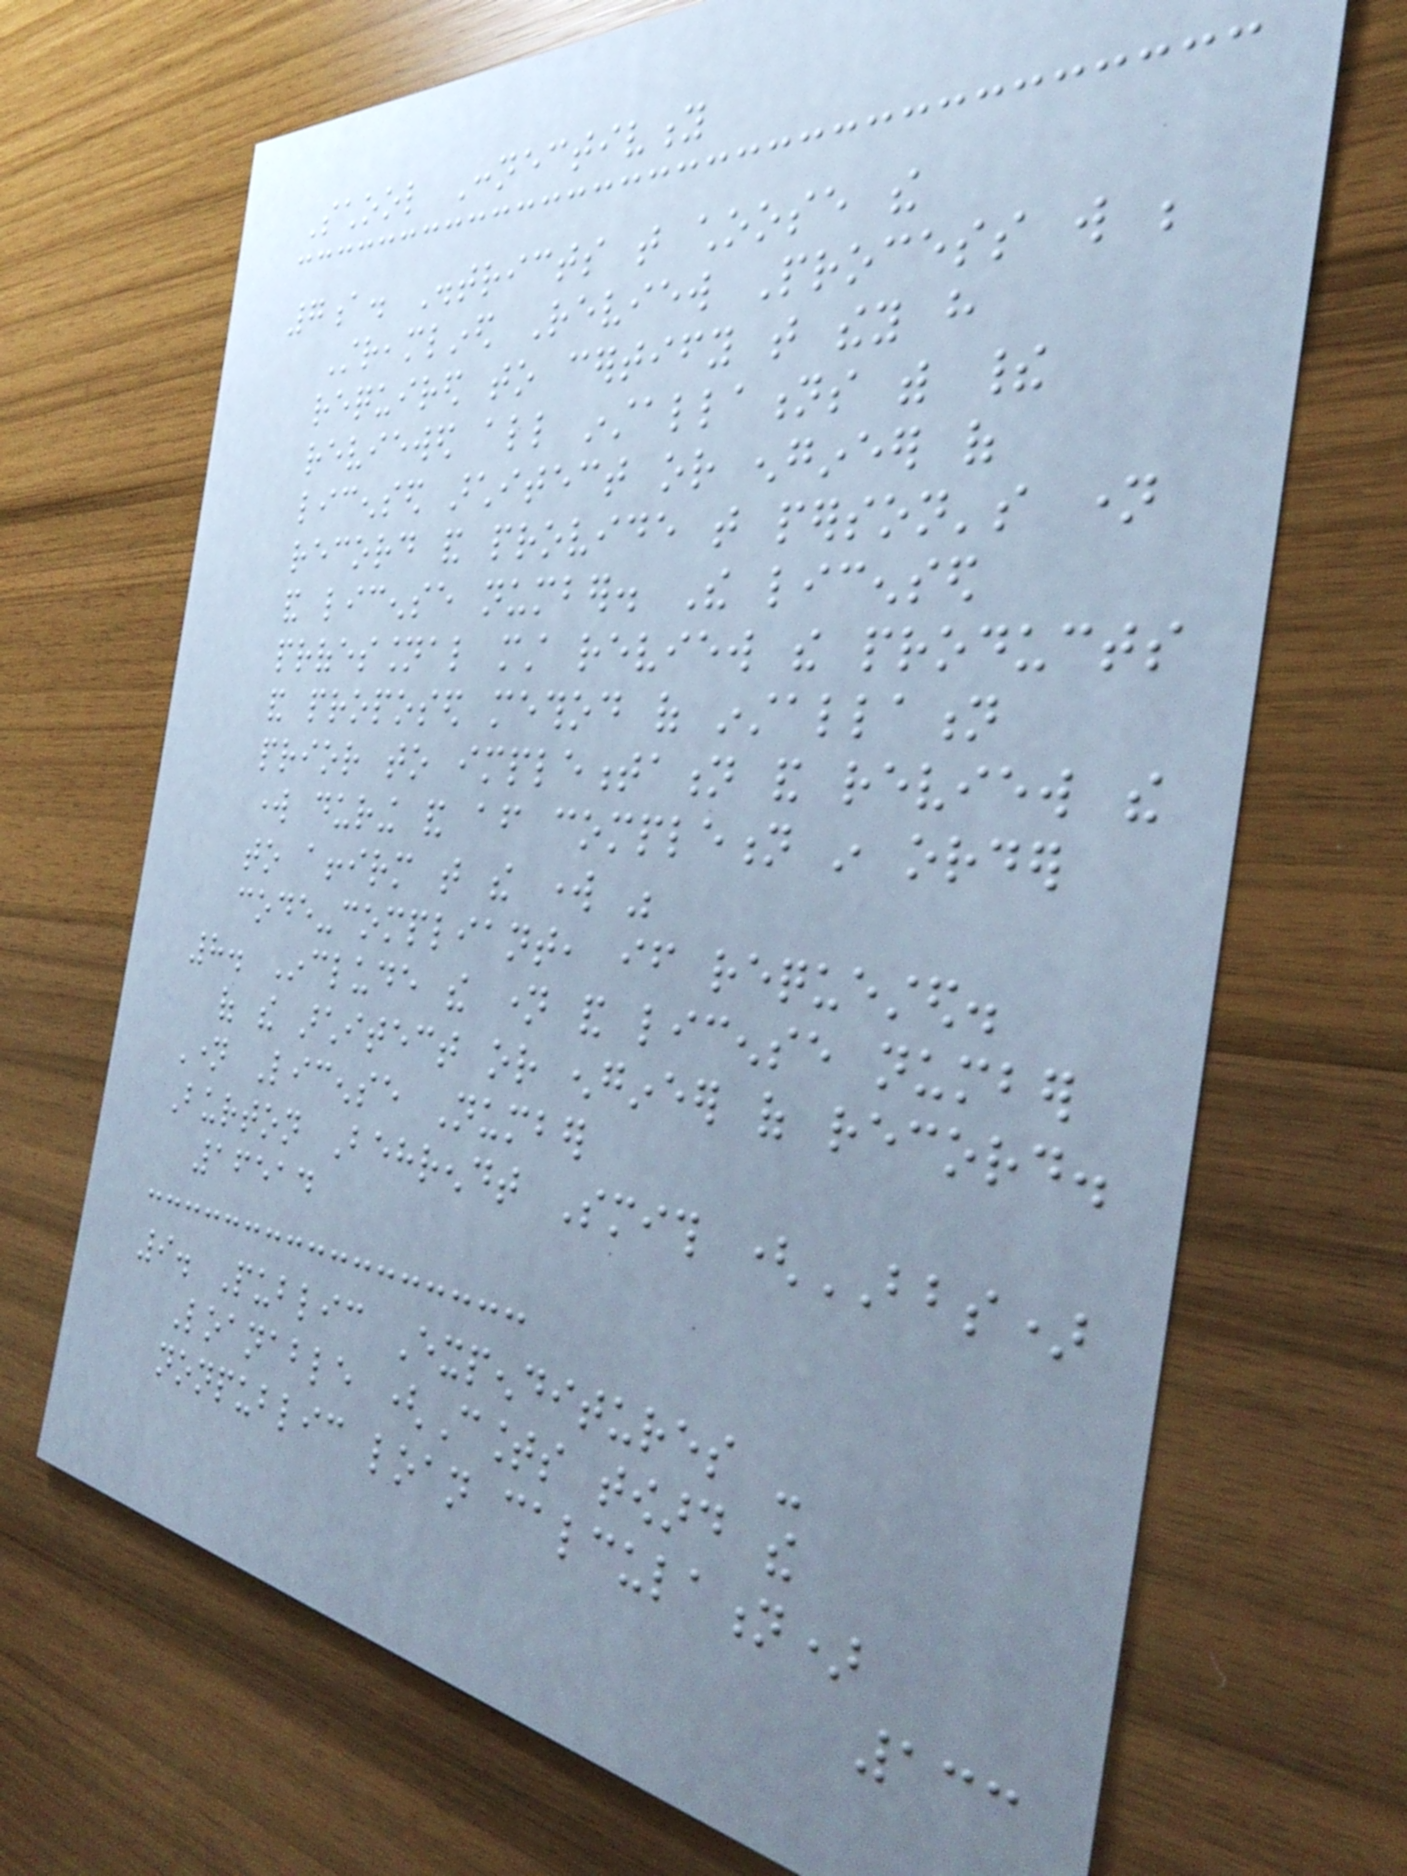School Connectivity
7a. Districts that choose the
Streamlined Review Process will be
required to certify that they have
reviewed all installations with their
licensed architect or engineer of
record and provide that person's name
and license number. The licensed
professional must review the products
and proposed method of installation
prior to implementation and review the
work during and after completion in order
to affirm that the work was
code-compliant, if requested.
8. Include the name and license number
of the architect or engineer of record.
Name License Number
Burton Behrendt Smith (BBS)
16514
9. Public Expenditures -
Loanable (Counts toward the
nonpublic loan calculation)
133
